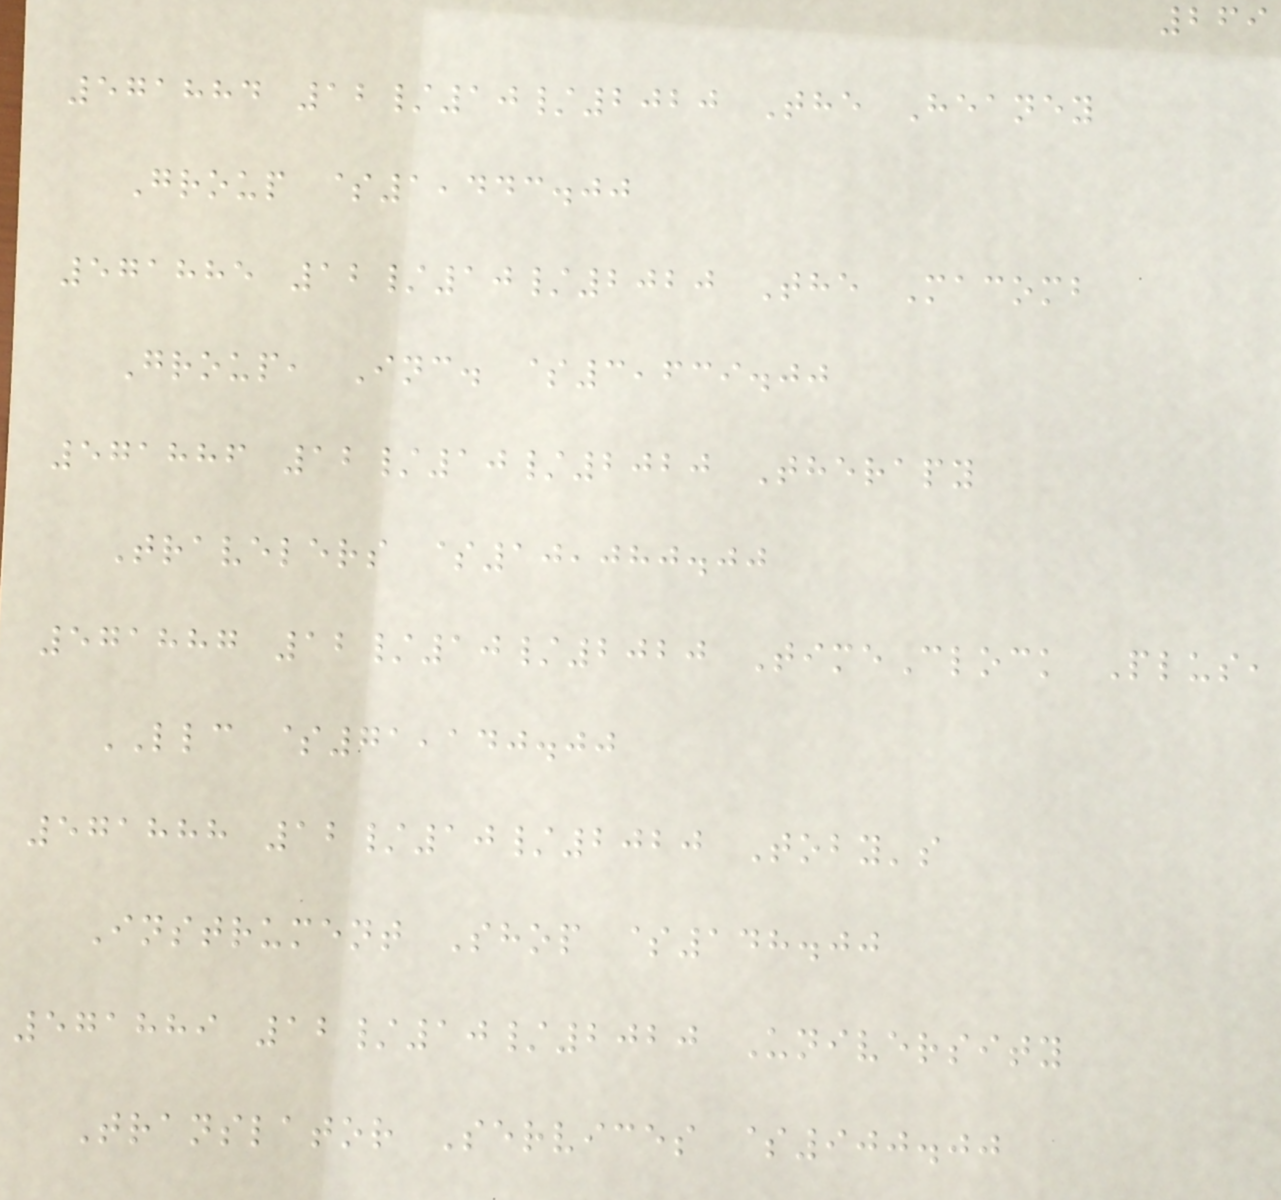269
571884 12/10/2020 The Heaney
Group $1,443.00
571885 12/10/2020 The Macomb
Group, Inc. $3,639.00
571886 12/10/2020 Therapy
Travelers $10,080.00
571887 12/10/2020 TimeClock Plus,
LLC $71,140.00
571888 12/10/2020 Toby's
Instrument Shop $148.00
571889 12/10/2020 University
Translator Services $900.00
